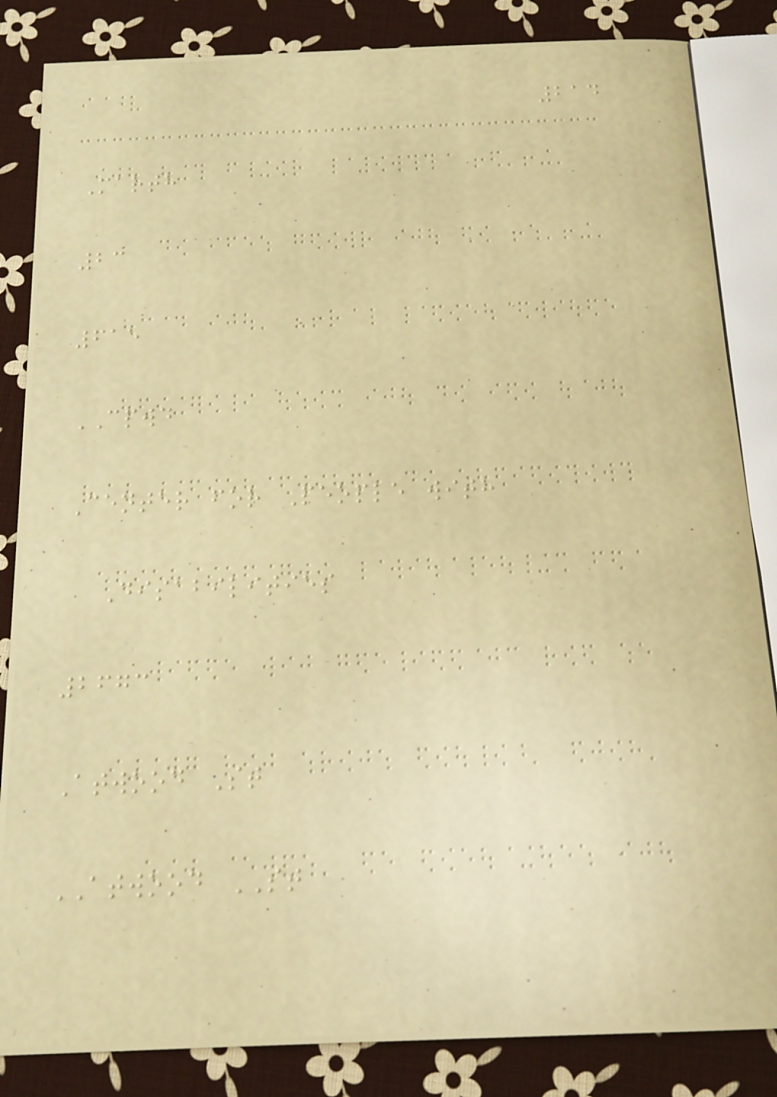214
Marth
23
615
CPWD
Center for People with
Disabilities
2673
Atwood St
ATWOOD ST
